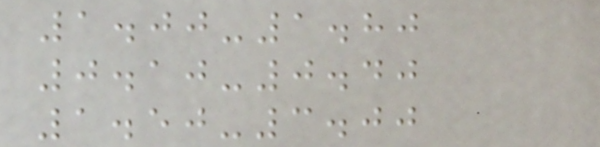1.00-1.80
0.10-0.40
1.50-3.00
